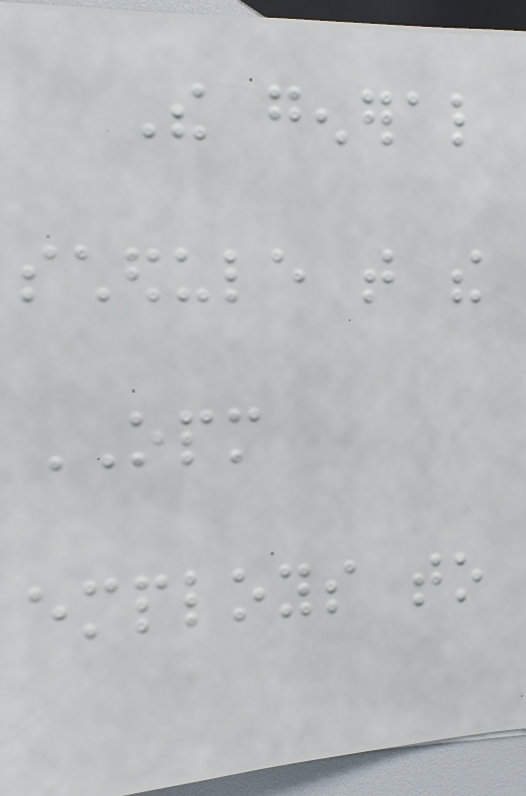The general
schedule that the
OPM
employs to
